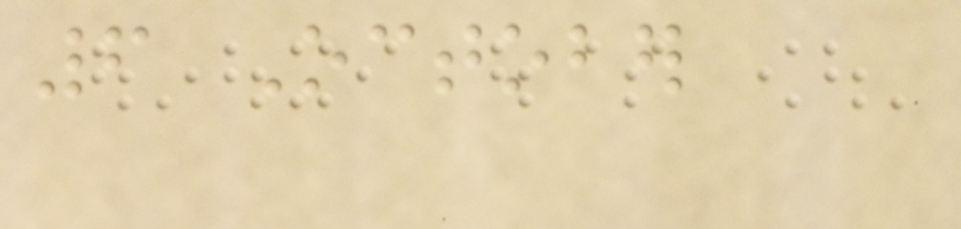6 October
